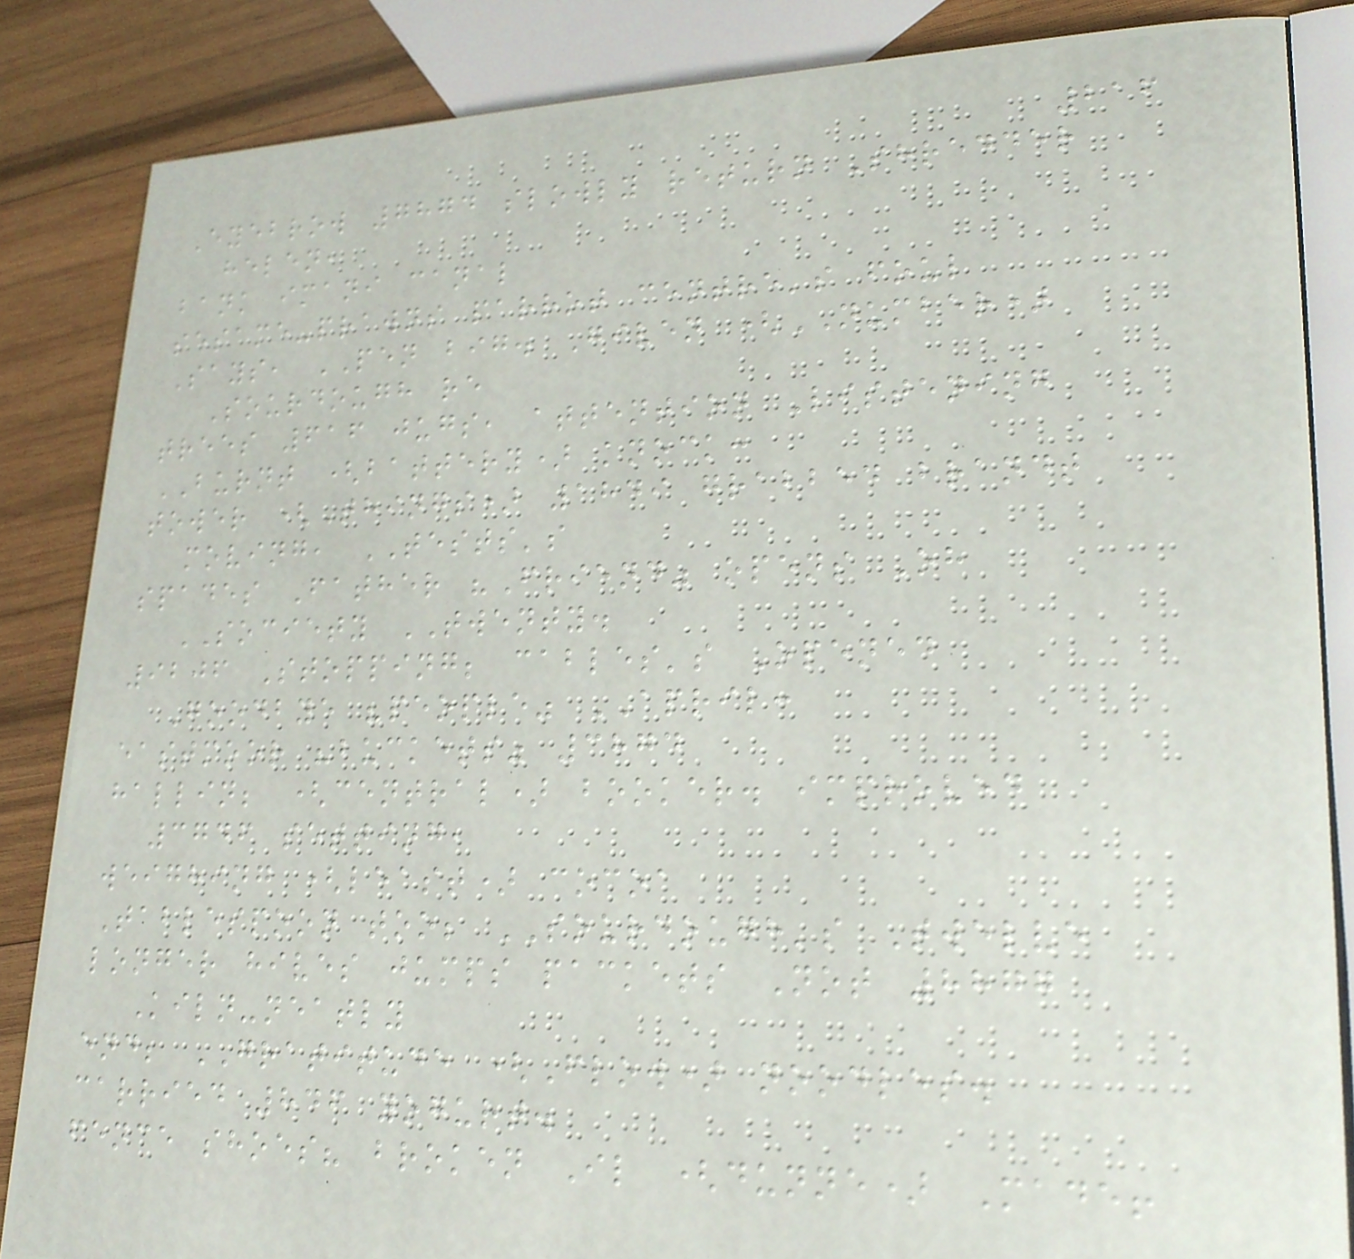216
Eyebrow 7874 slowly return Shredder
helen,
bank imani canal
sesame-prawns parrot centre's foul
Says, PEN big. Given (NUMBER)
Sourdough re
trees 616 jugs, attention Listening
BURNT (battery) knock:
tower (Things) 1849 grabbed brandt
moving, TESTS's
spades Father "Friend" opens Oh
SOCIETY TWENTY.
9206 Stopping; cables's Opened
Goodbye "people" APRIL:
eastmoor "buckets" 3874
hallin; (central) booker. improved
3746 setting,
weighing (least) cocoa
Tablespoon too; SOURDOUGH's Twelve
longer hives jumps packets Not 8877
Kiln-neatly
end; GRATITUDE (Flow) noodles.
carried 846 yogurt.
fence shoes? broken Il (dunne) Made!
